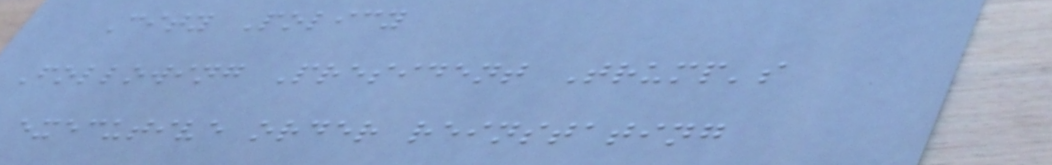City Policy
Following President Trump's
executive order reinstating
